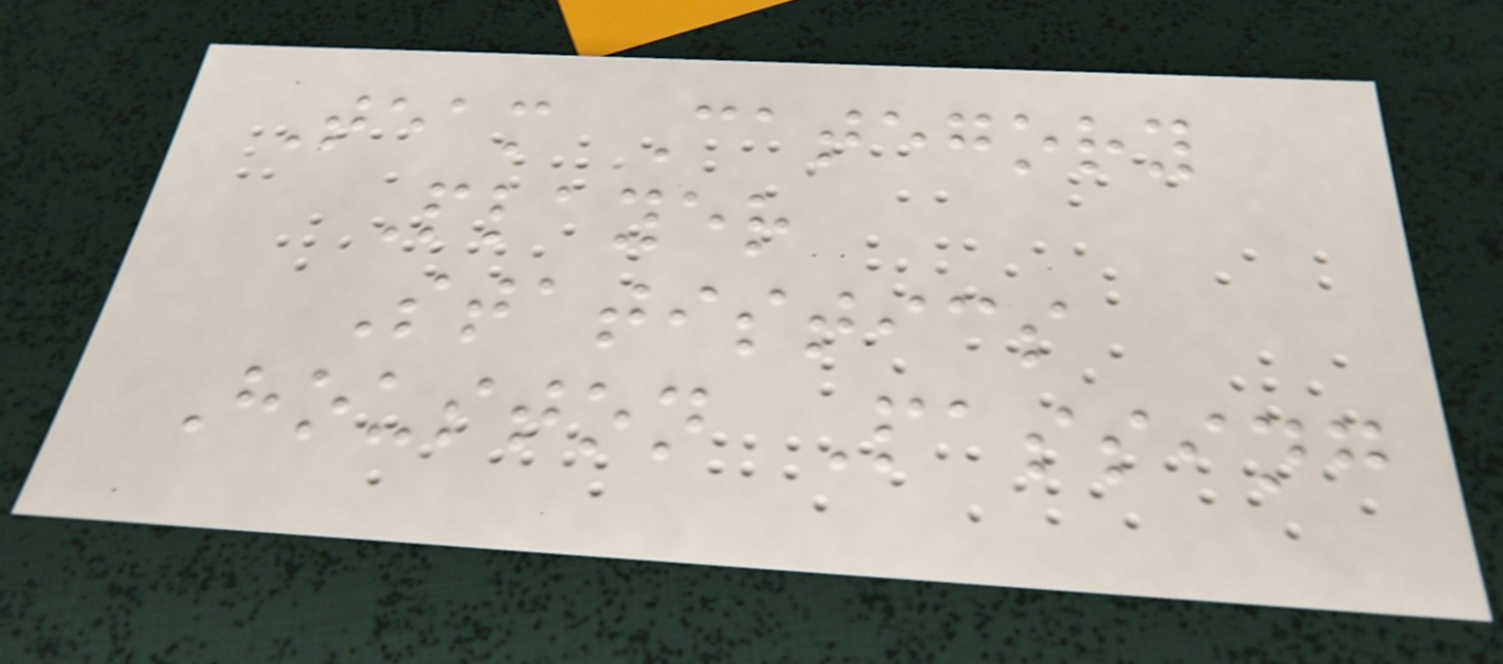Team Category
Player
Statistics
Houston Passing
